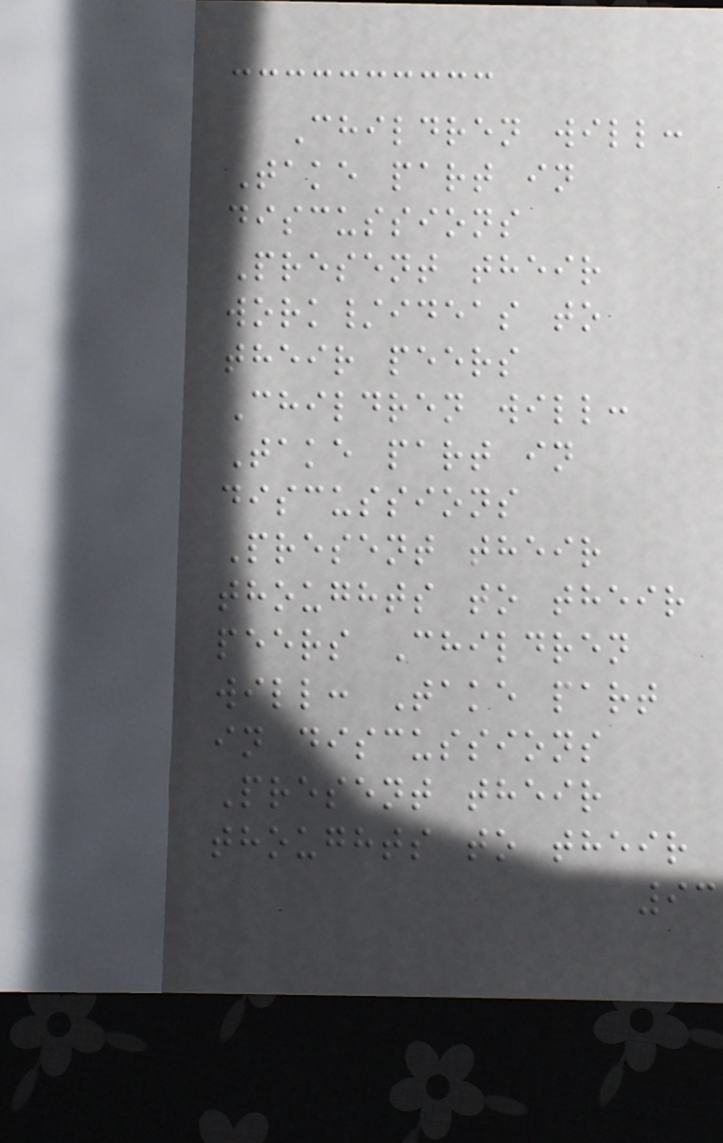Children will:
Take part in
discussions
Present their
work/ideas to
their peers
Children will:
Take part in
discussions
Present their
thoughts to their
peers Children
will: Take part
in discussions
Present their
thoughts to their
93
